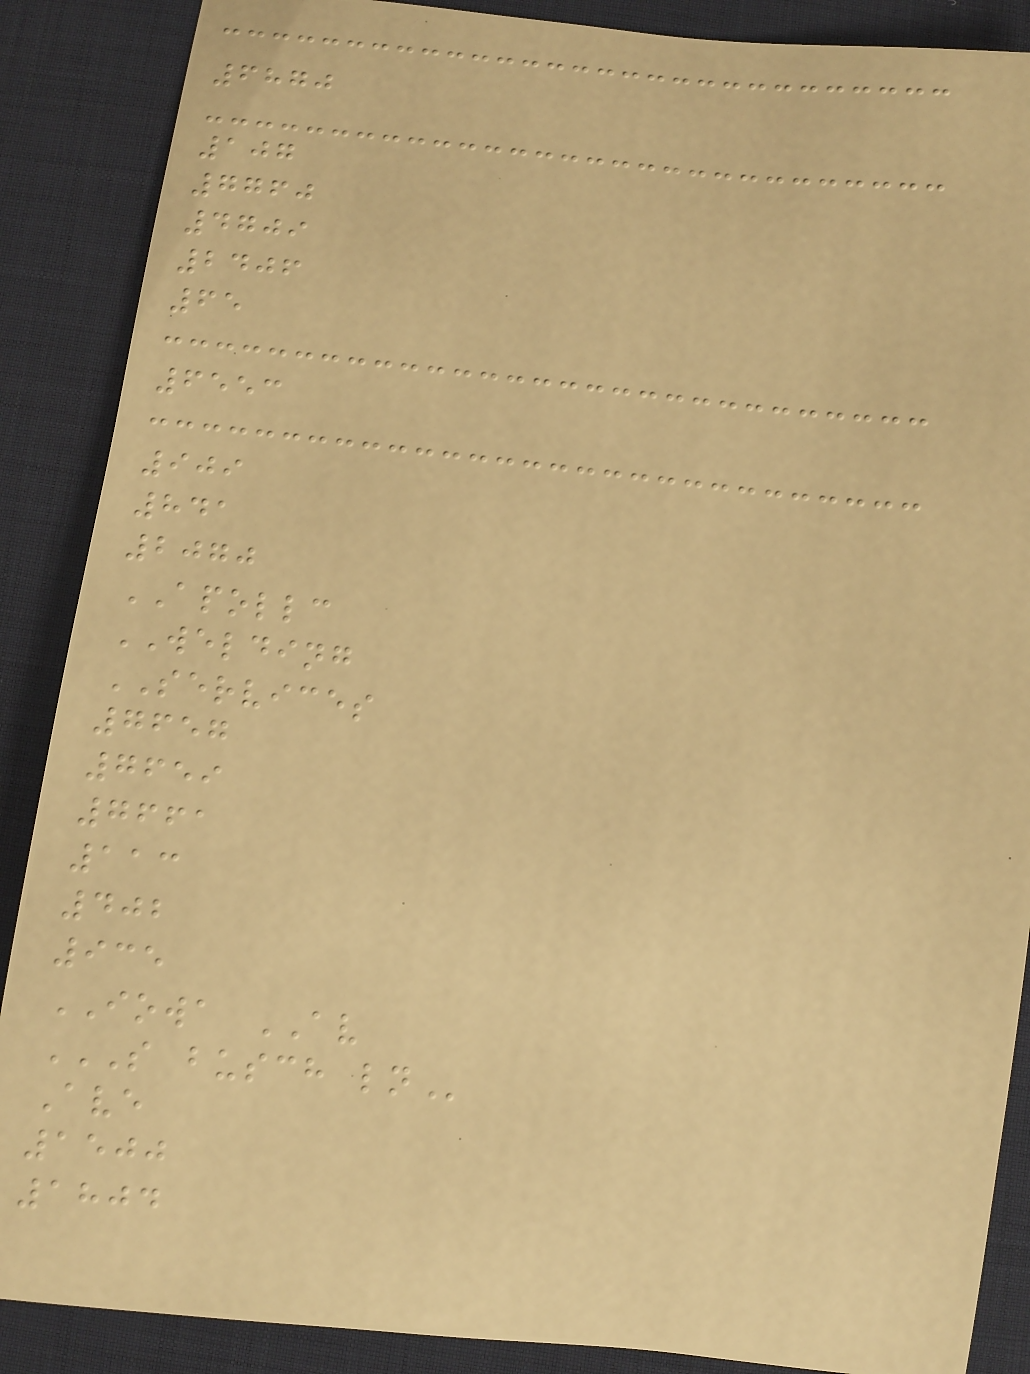6870
107
7760
4709
2406
65
6553
909
841
2070
APOLLC
WELDING
SERVICES
7657
7659
7661
113
402
935
IOWA AV
S BUSCH LN
Ave
1500
1804
